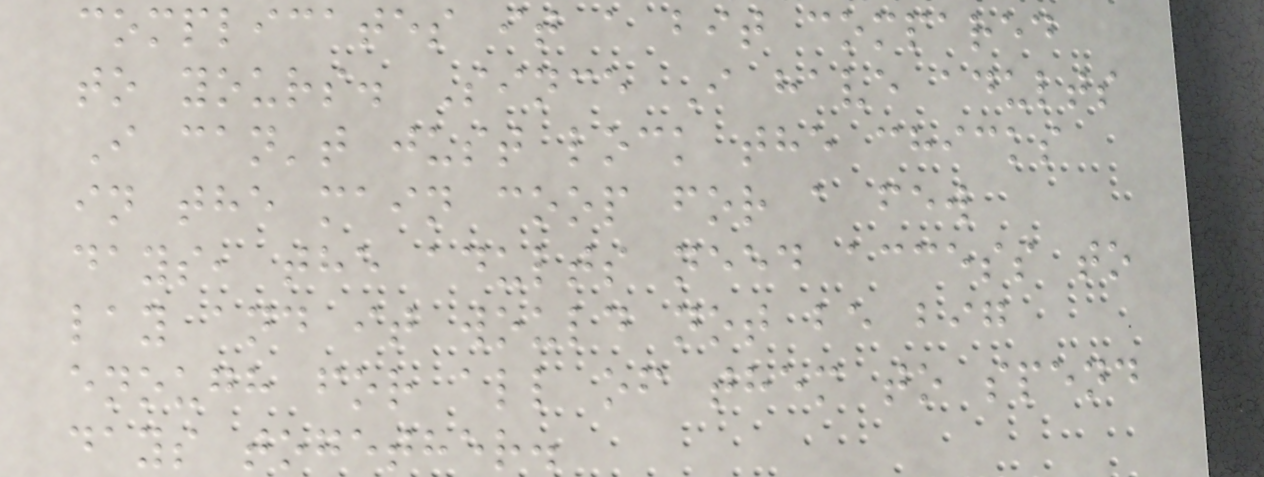complicates it a bit compared
to yours. Since I have adults
I can't just lock the chicks
in the main coop for a few
days, the adults need access to
lay and it would not be big
enough for all of them to spend
days together.
